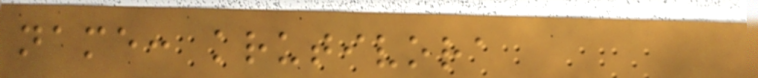name: krutivora
